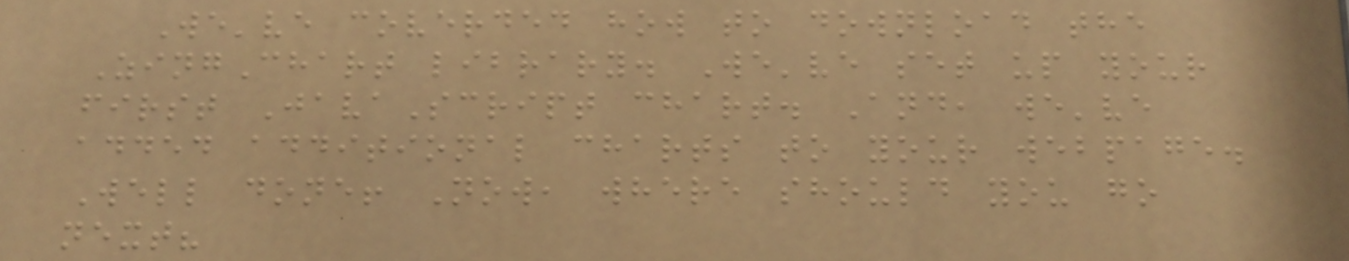We've coverded how to download the
ZingChart library. We've set up your
first JavaScript chart. And, we've
added additional charts to your webpage.
Well done! Now, where should you go
next?
